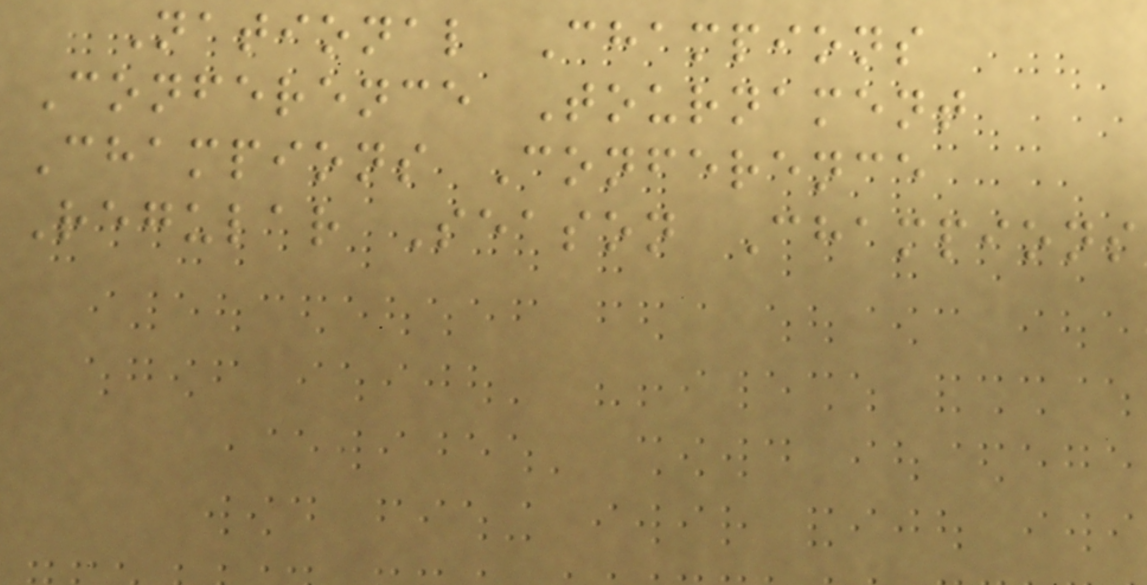National Champions
Conference Tournament
Champions Conference
Regular Season Champions
